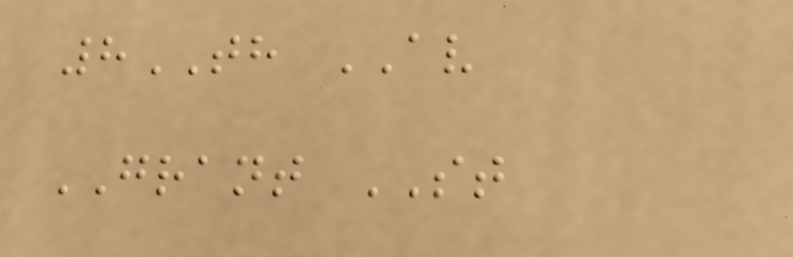8TH AV
GRANT ST
